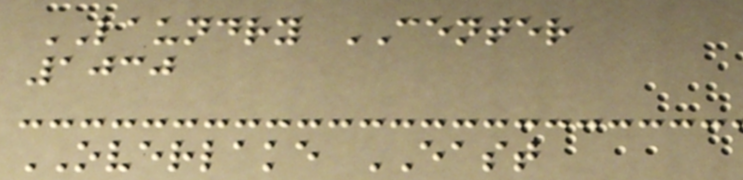LAUNDRY CENTER
1030
OVERLAKE EAST
